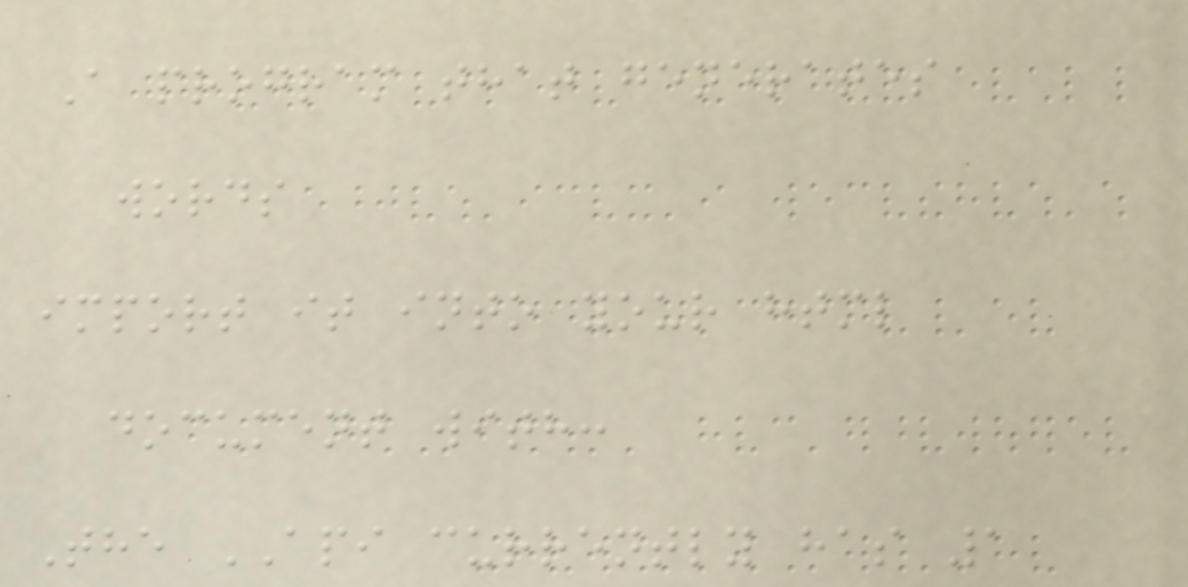A program that generates
words
import it into your html
document with:
The API currently has 1
